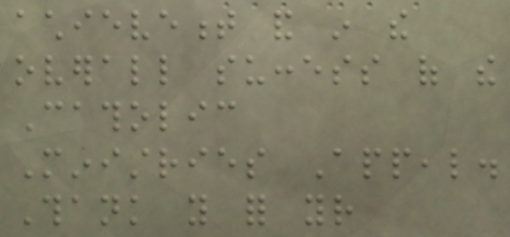achievement and in the
overall success of the
Catholic
Ministries Appeal.
Thank you for your
